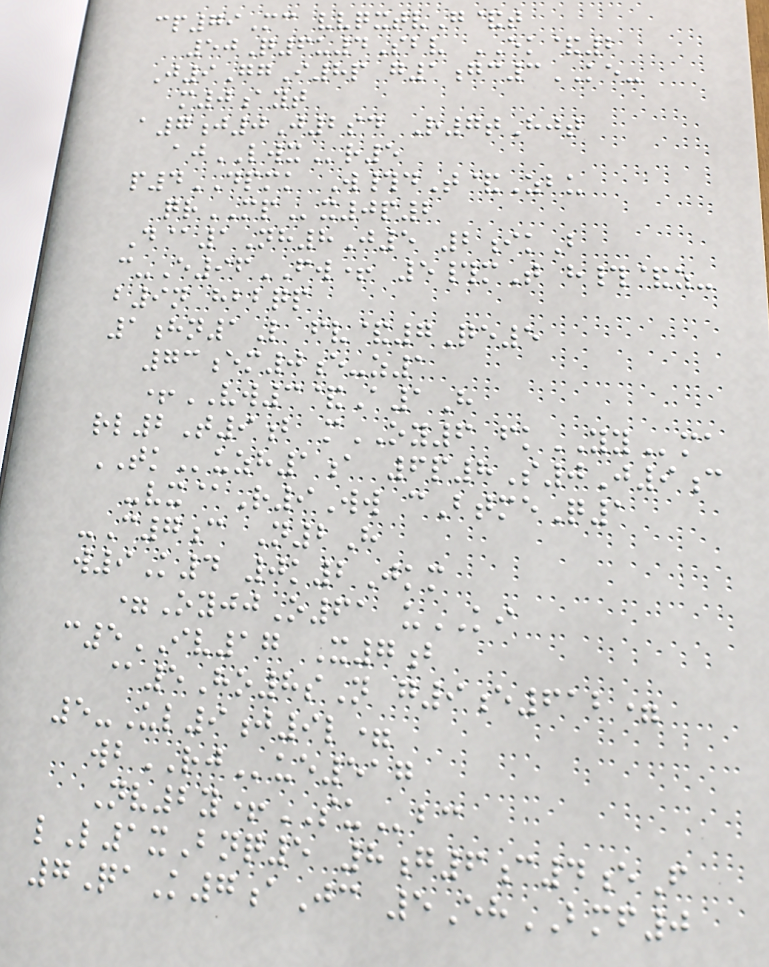cp79Mc vvqxtvG&t
50Q6u4Sbv EK&2
J9GgI8p g1gc3KE-
m0ayt
a7j0J2sd R7tHjt
ajLWXr5
p4DPMK W#dT&Zbu
qrMPx0p2
D@1Nh8J5 2ikB
c-E96FW+ 5#mT h#&z-
b9n hbbqp
1hn1L fv&7Qe5
73em0e-z1
+VW3&A1H
rl2T9b mOY6 fkYYma
TKuzh1a 6p8S0J9c
-vx@R9Ww cBtmeQ1
-C7c N2H
w9K4 0k2Jkm
=OyjjO61 uKI
c5IV17 X7b
@5Ho8sN g9e612=
5-Ul9j9l=
wbRJue517
Nv2y+SUbc
lL1xBnq5 8g6c4eF
7QaK7aJc 5EhBMF0
